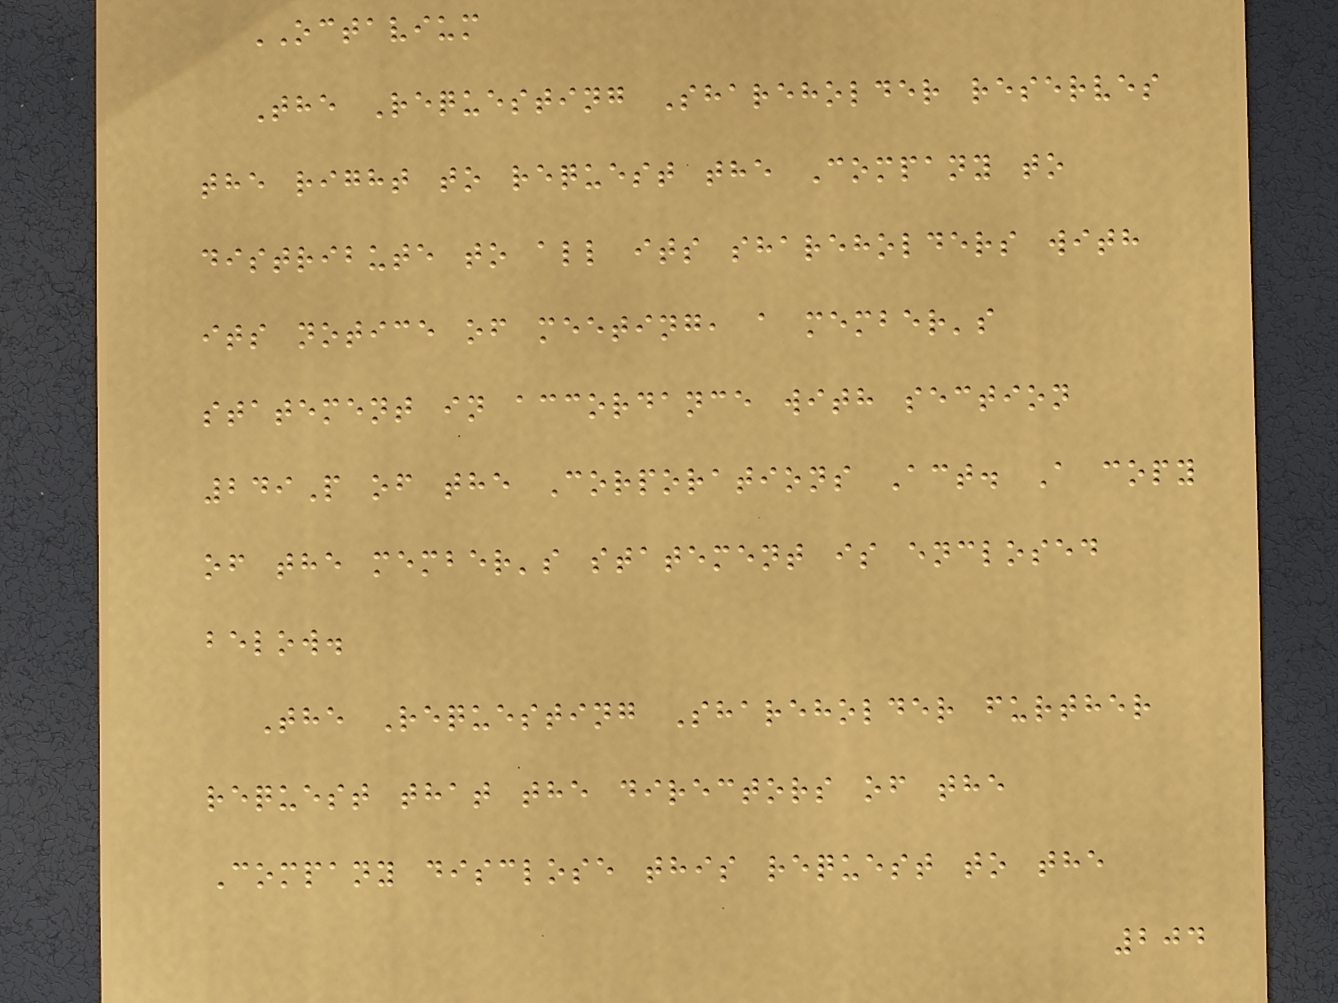OCTAVIUM
The Requesting Shareholder reserves
the right to request the Company to
distribute to all its shareholders with
its notice of meeting, a member's
statement in accordance with section
249P of the Corporations Act. A copy
of the member's statement is enclosed
below.
The Requesting Shareholder further
request that the directors of the
Company disclose this request to the
204
